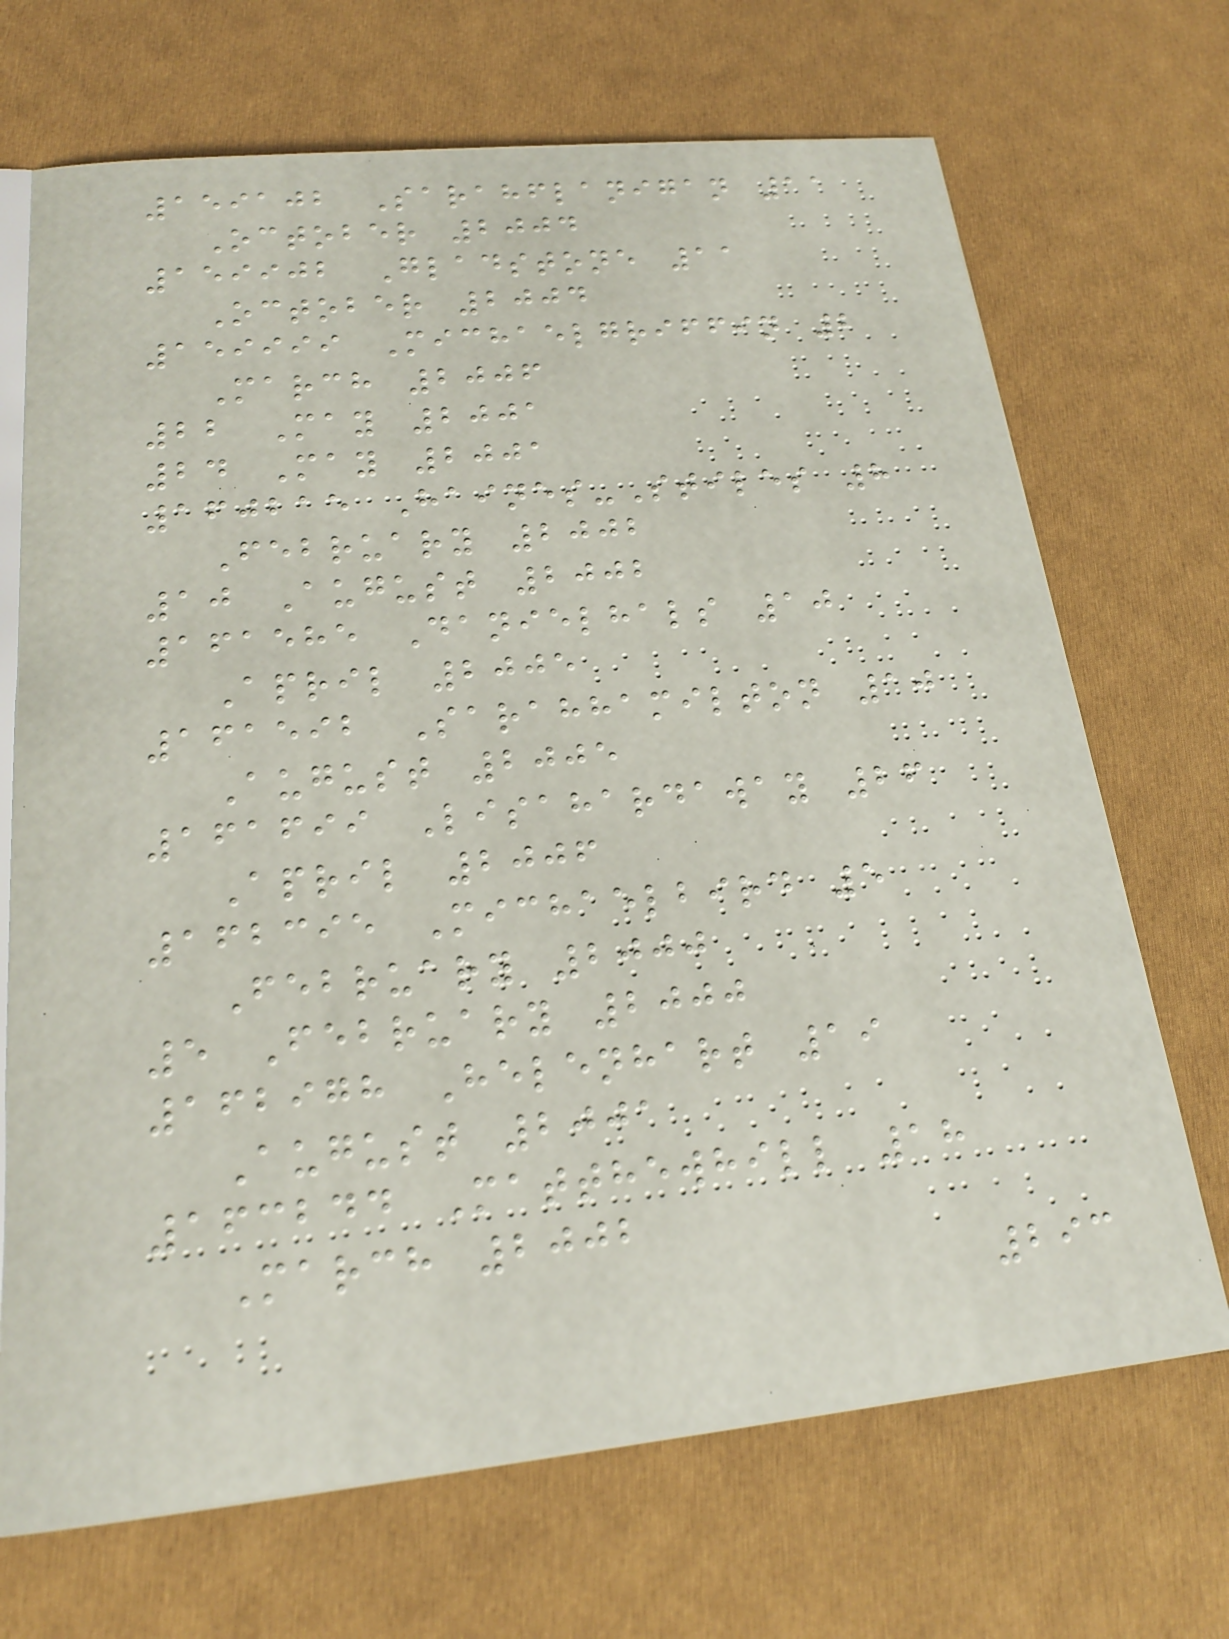159102 Sarahflanigan 11
October 2004
159902 Gladstone 11
October 2004
159999 Michaelgriffin 2
March 2006
22 May 2001
24 May 2001
160215 Haines-Stiles 8
February 2002
10 August 2002
161585 Danielhals 10
April 2005
161592 Sarahhamilton 10
August 2005
161699 Lisahardaway 26
April 2006
162395 Michaelbird 5
February 2000
5 February 2000
162978 Helenhart 19
August 2001
163244 Matthewhill 18
March 2002
293
